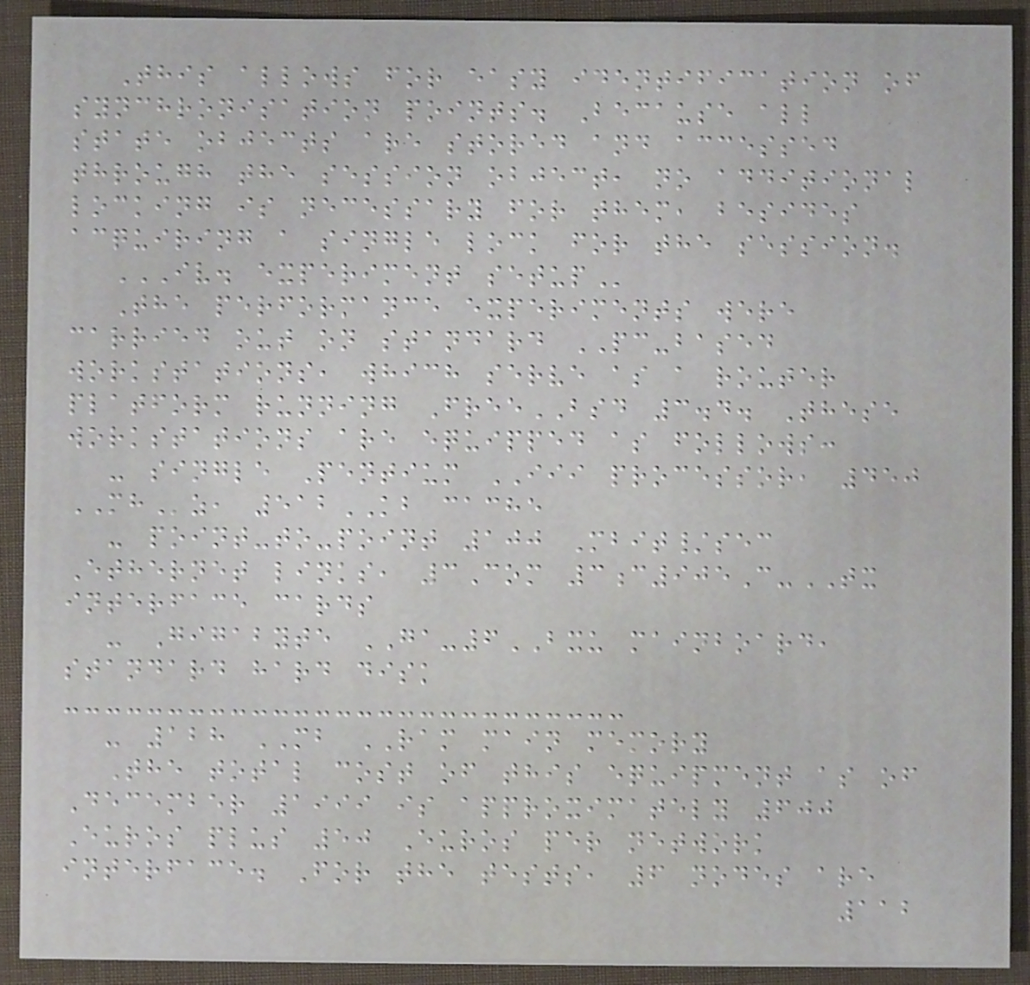This allows for easy identification of
synchronisation points. Because all
state objects are stored and accessed
through the session object, no additional
locking is necessary for them, besides
acquiring a single lock for the session.
IV. EXPERIMENT SETUP
The performance experiments were
carried out on standard PC-based
workstations, which serve as a router
platform running FreeBSD 3.4. These
workstations are equipped as follows:
- single Pentium III processor, 450
MHz, 512KB cache
- point-to-point 100 Mbit/sec
Ethernet links, 3Com 3c905C-TX
interface cards
- Gigabyte GA-6BXU mainboard,
standard hard disk
- 128 MB RAM main memory
The total cost of this equipment as of
December 1999 is approximately 600
Euros plus 50 Euros per network
interface. For the tests, 6 nodes are
112
